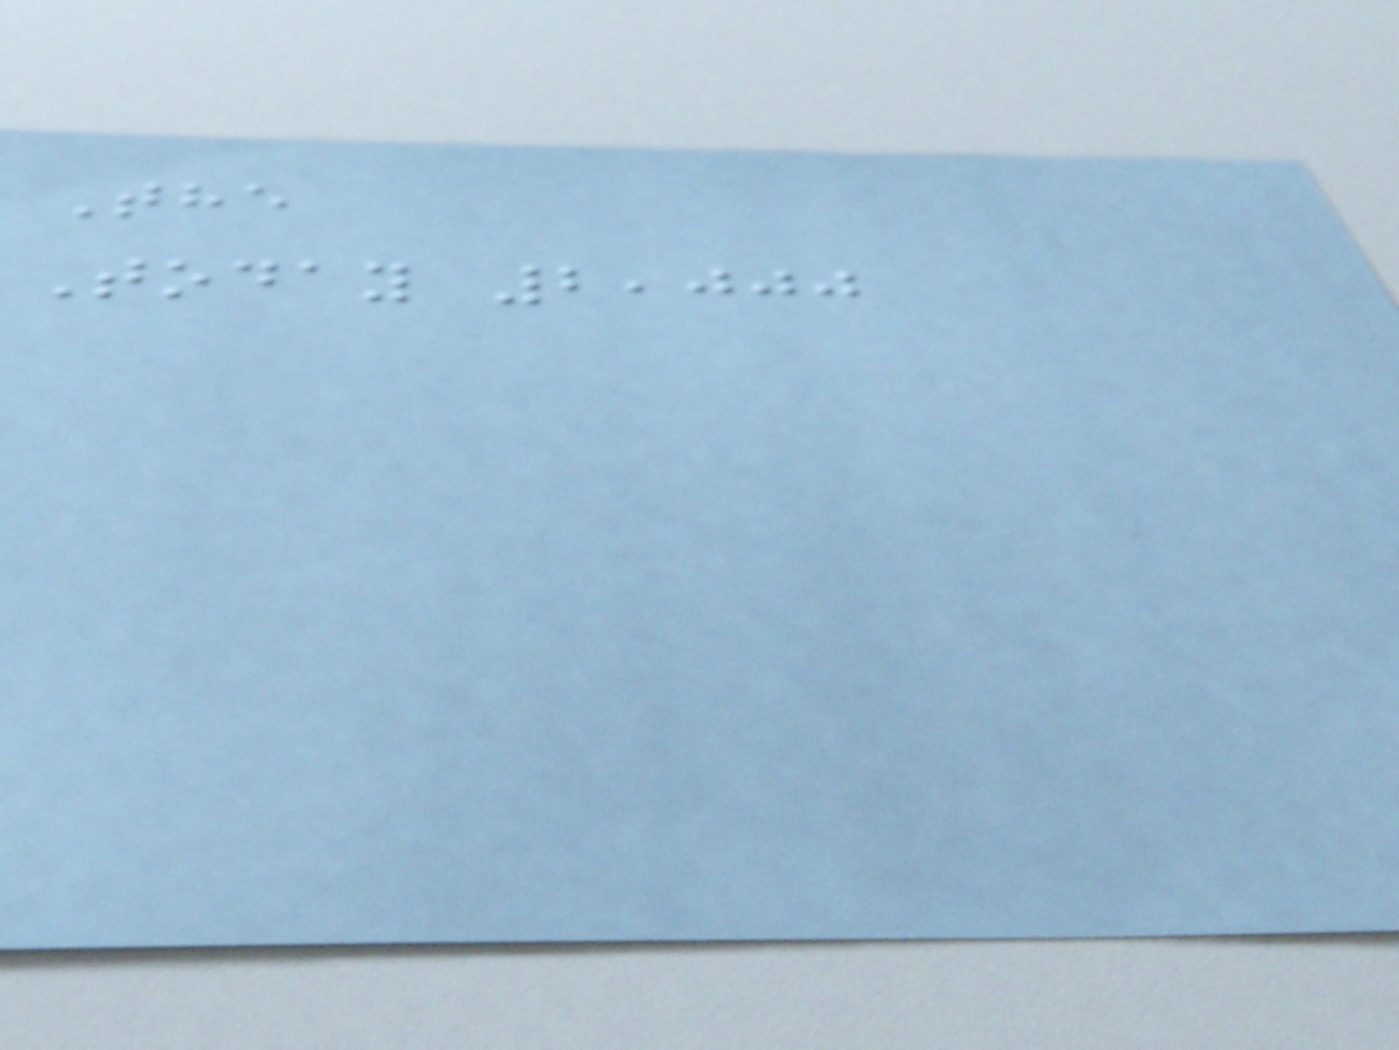The
Today 2,000
